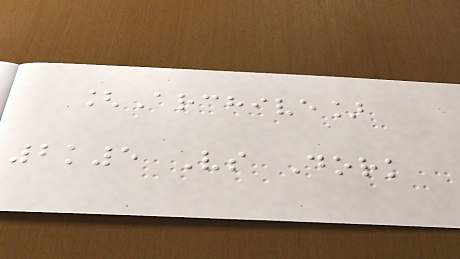[Archive]
2k5 Vs Dork
